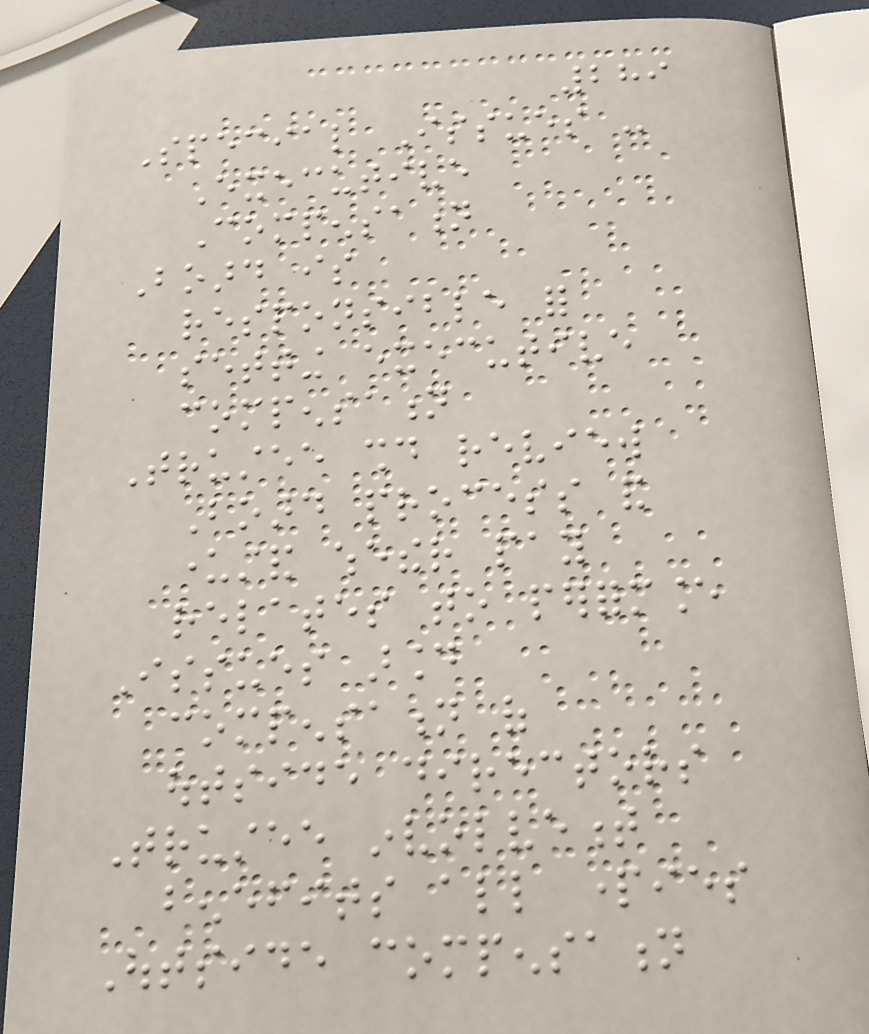289
Special Issues -
Executive
Compensation
Board is
responsible for
setting executive
compensation
Trustee should review
Board process and
understand whether pay
relates to performance
Issues around
compensation of
outside directors
Trustee involvement
benefits all parties
Outside compensation
